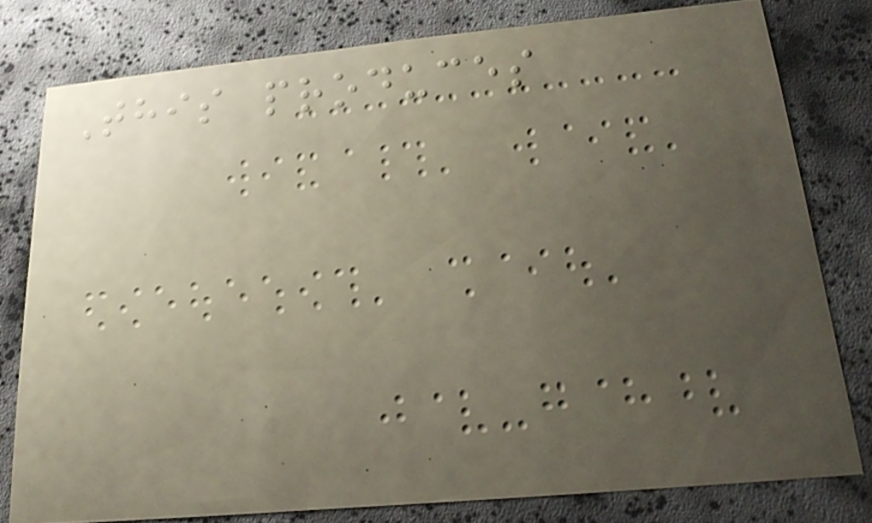This produces
